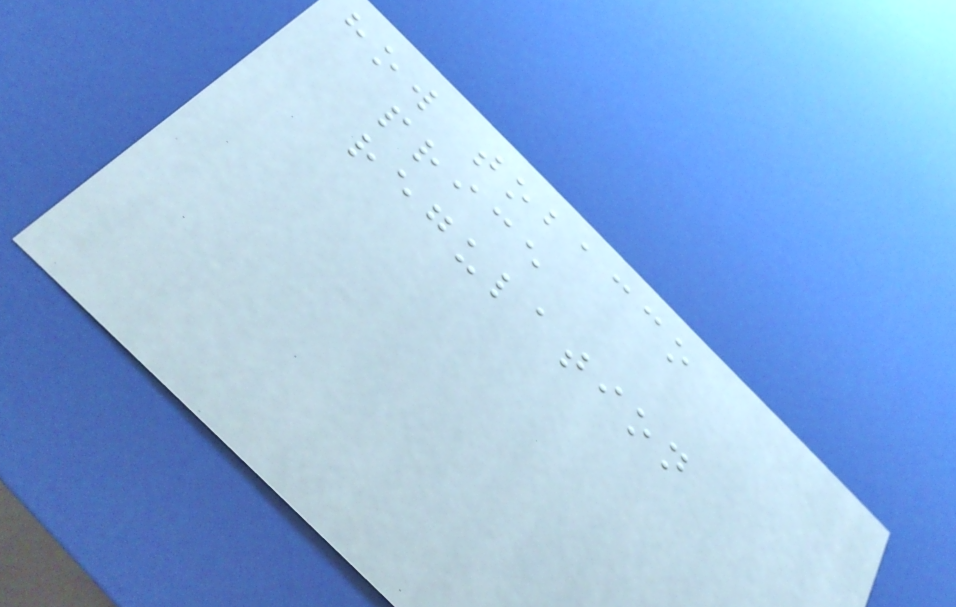how tobacco
price
regulation
